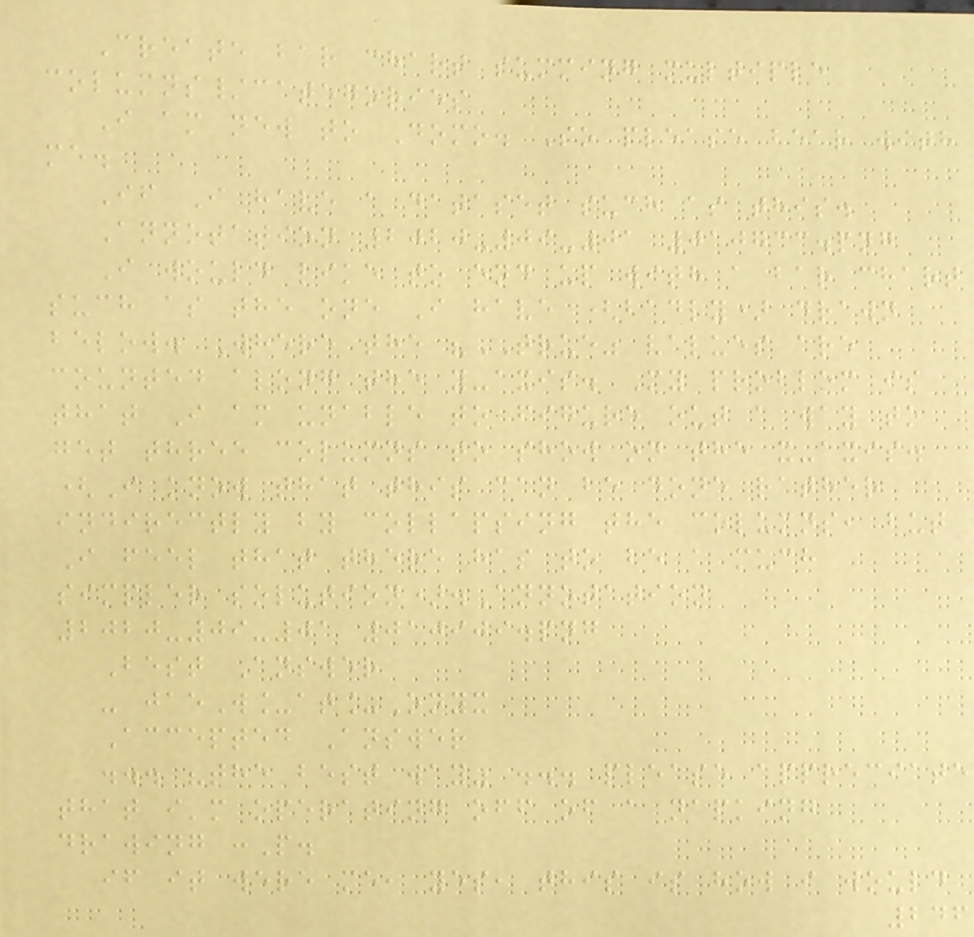Create bar chart summing multiple
columns/categories
I am new to Domo. So please bear with
me.
If I have a dataset such as this.
Annotation 2020-09-01 010733.png
I would like to end up with a bar chart
such as the one I have (badly) drawn
below. Where the "TRUE" values are
counted along the y-axis. My problem is
that I am unable to figure out a way to
get three columns to show on the x-axis.
(I know that this can be done rather
indirectly by collapsing the columns, but
I feel that there has to be a much
simpler solution).Annotation
2020-09-01 010909.png
Best Answer
- jaeW_at_Onyx
Accepted Answer
... "the best way" ... please appreciate
that i'm operating off of a napking
drawing :P.
if it were me, yes, this is how i would
246
